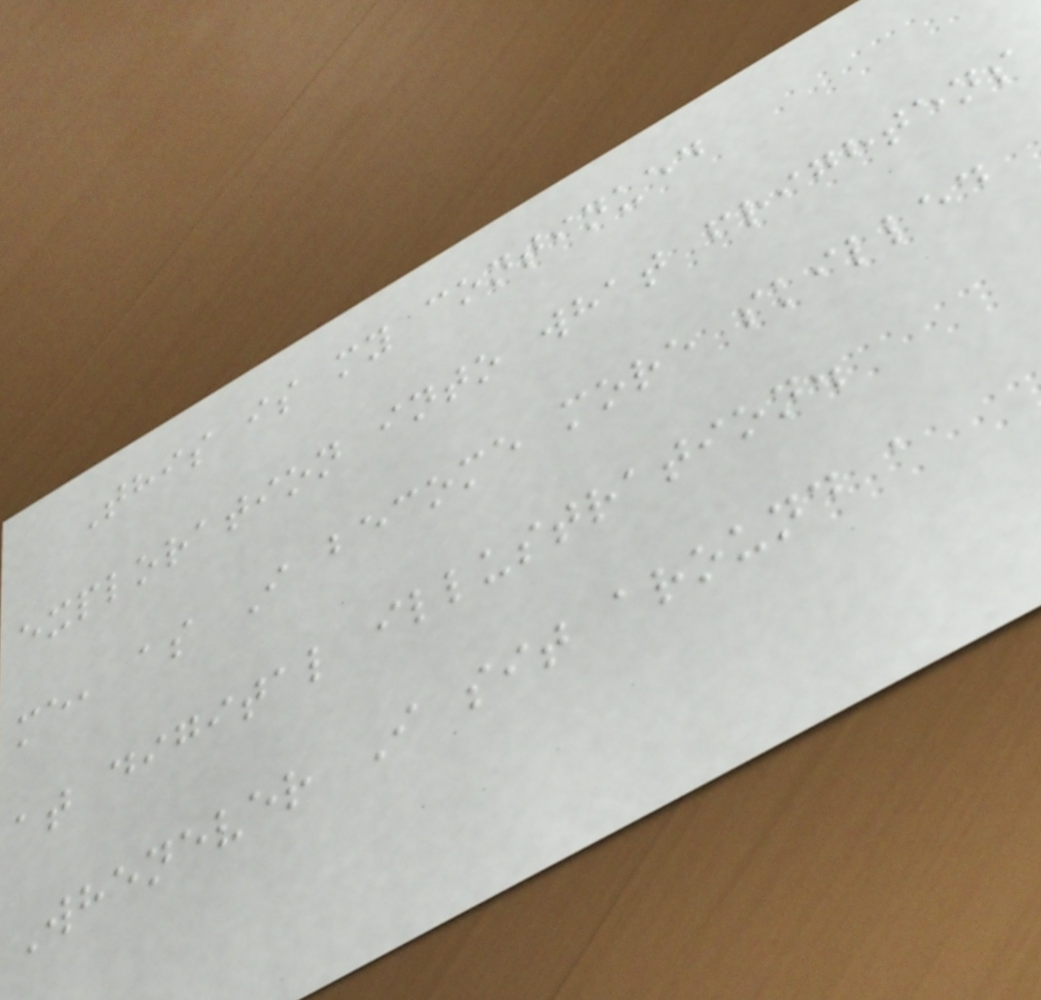This is my continued
exploration into what frightens
me, as I become more skilled
at digital illustration.
Whenever I sit around a
